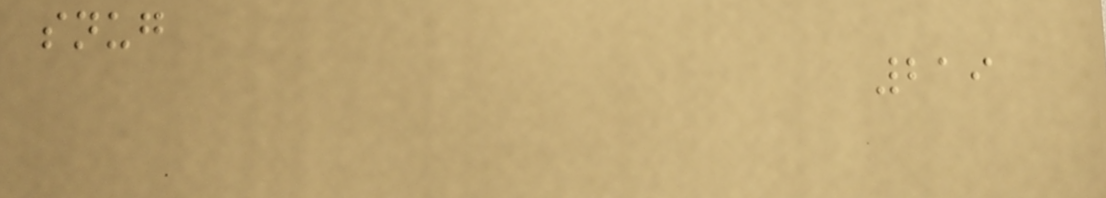snug
219
